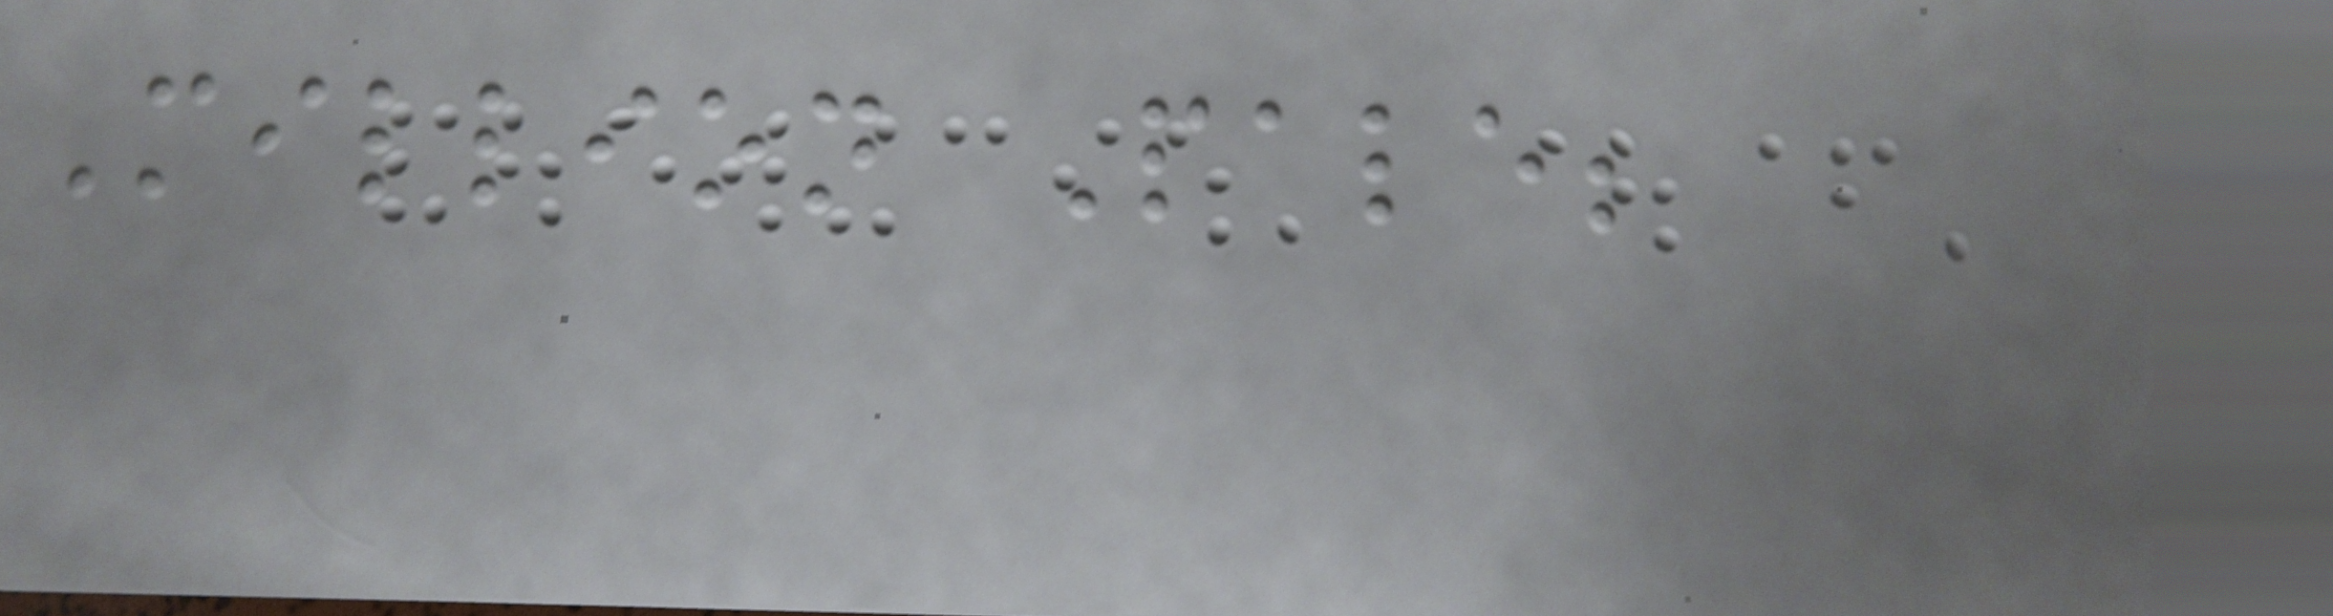Million Pale;
